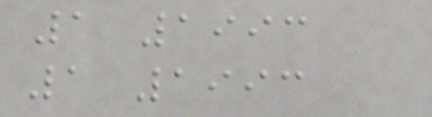1 1993
1 1993
